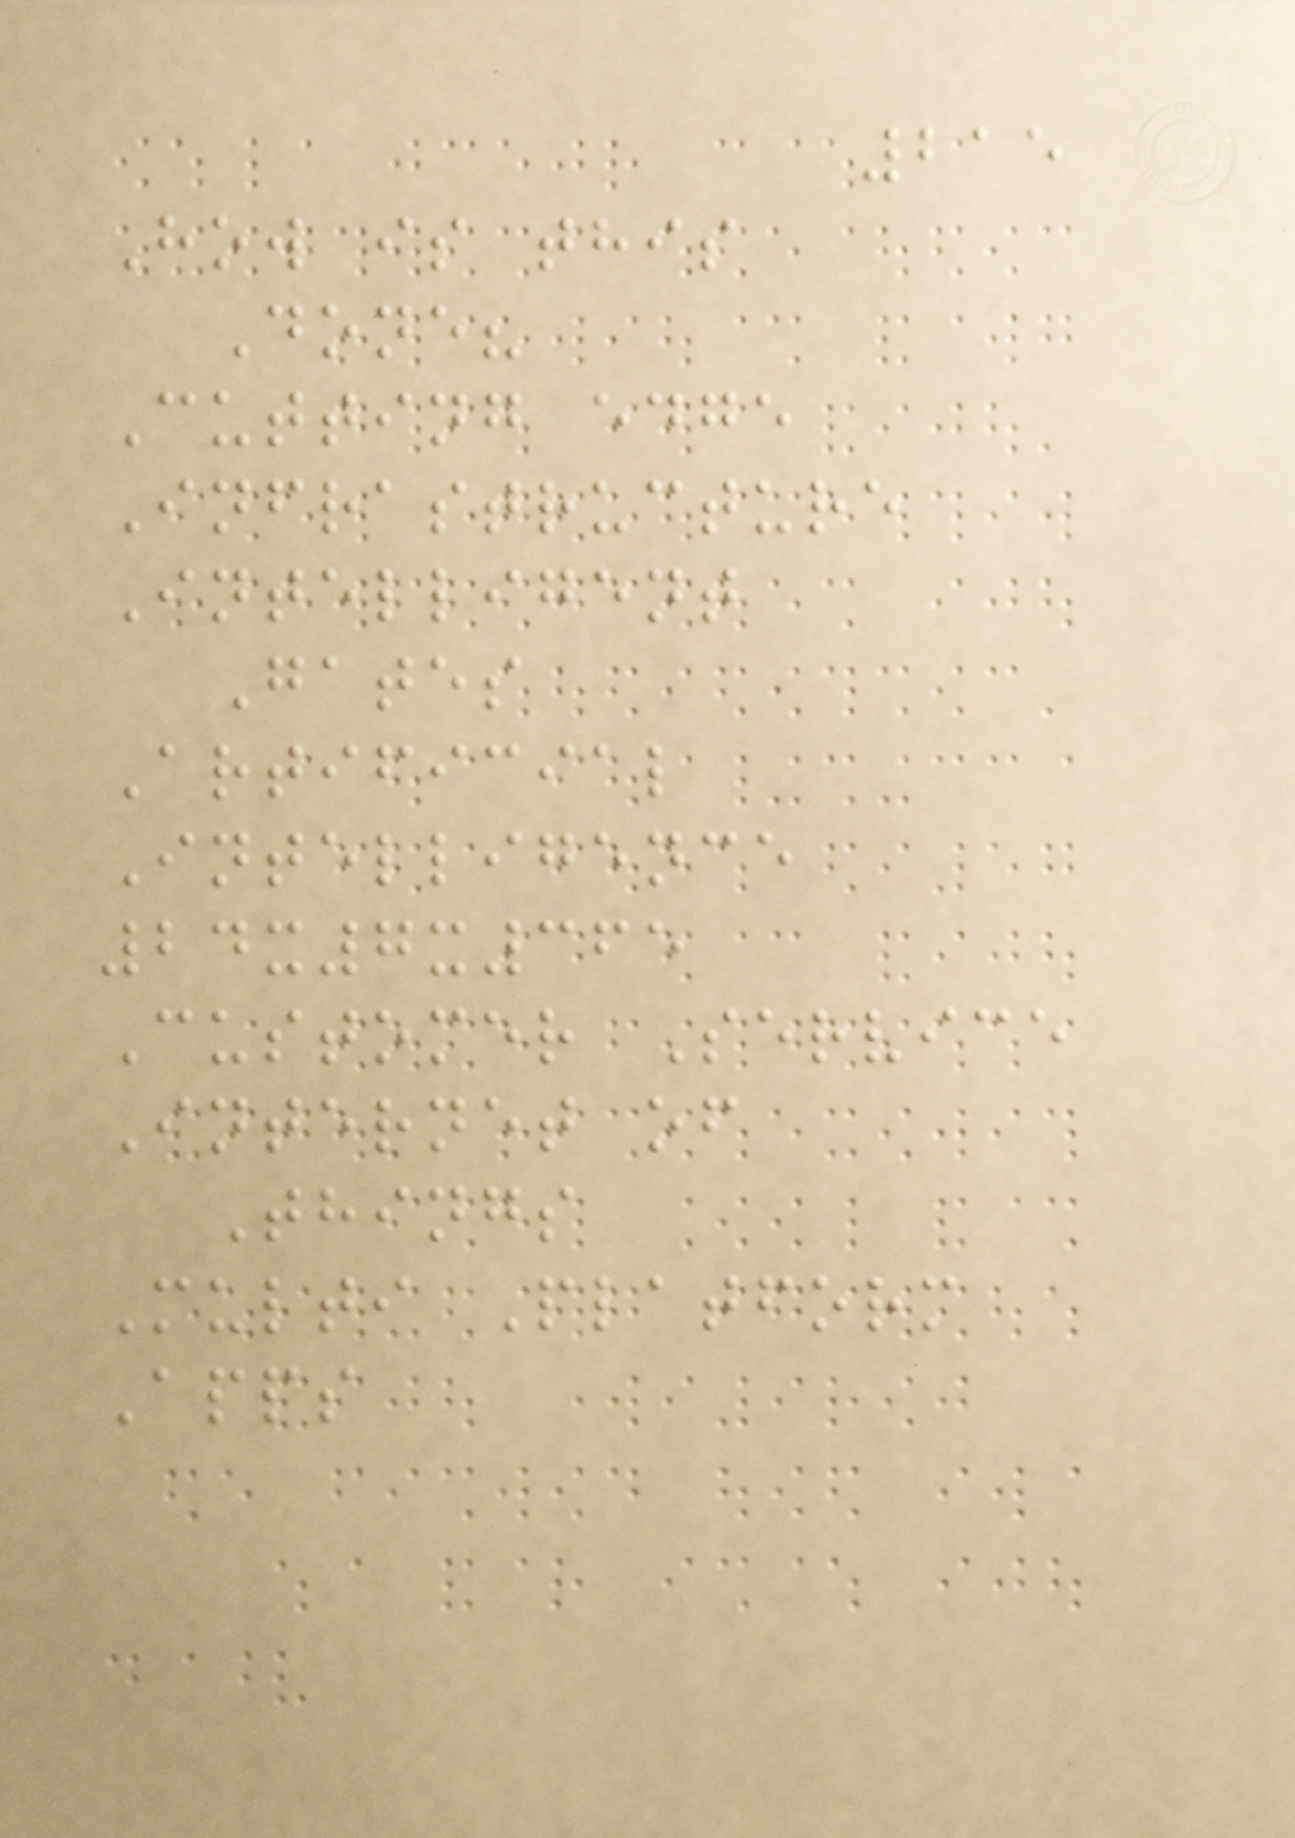215
How is this
Done?
Cutting edge
Infrastructure
Intelligent
Gates
Artificial
Intelligence
24x7x365
Customer Service
Internet of
Things
Multi Platform
Apps
